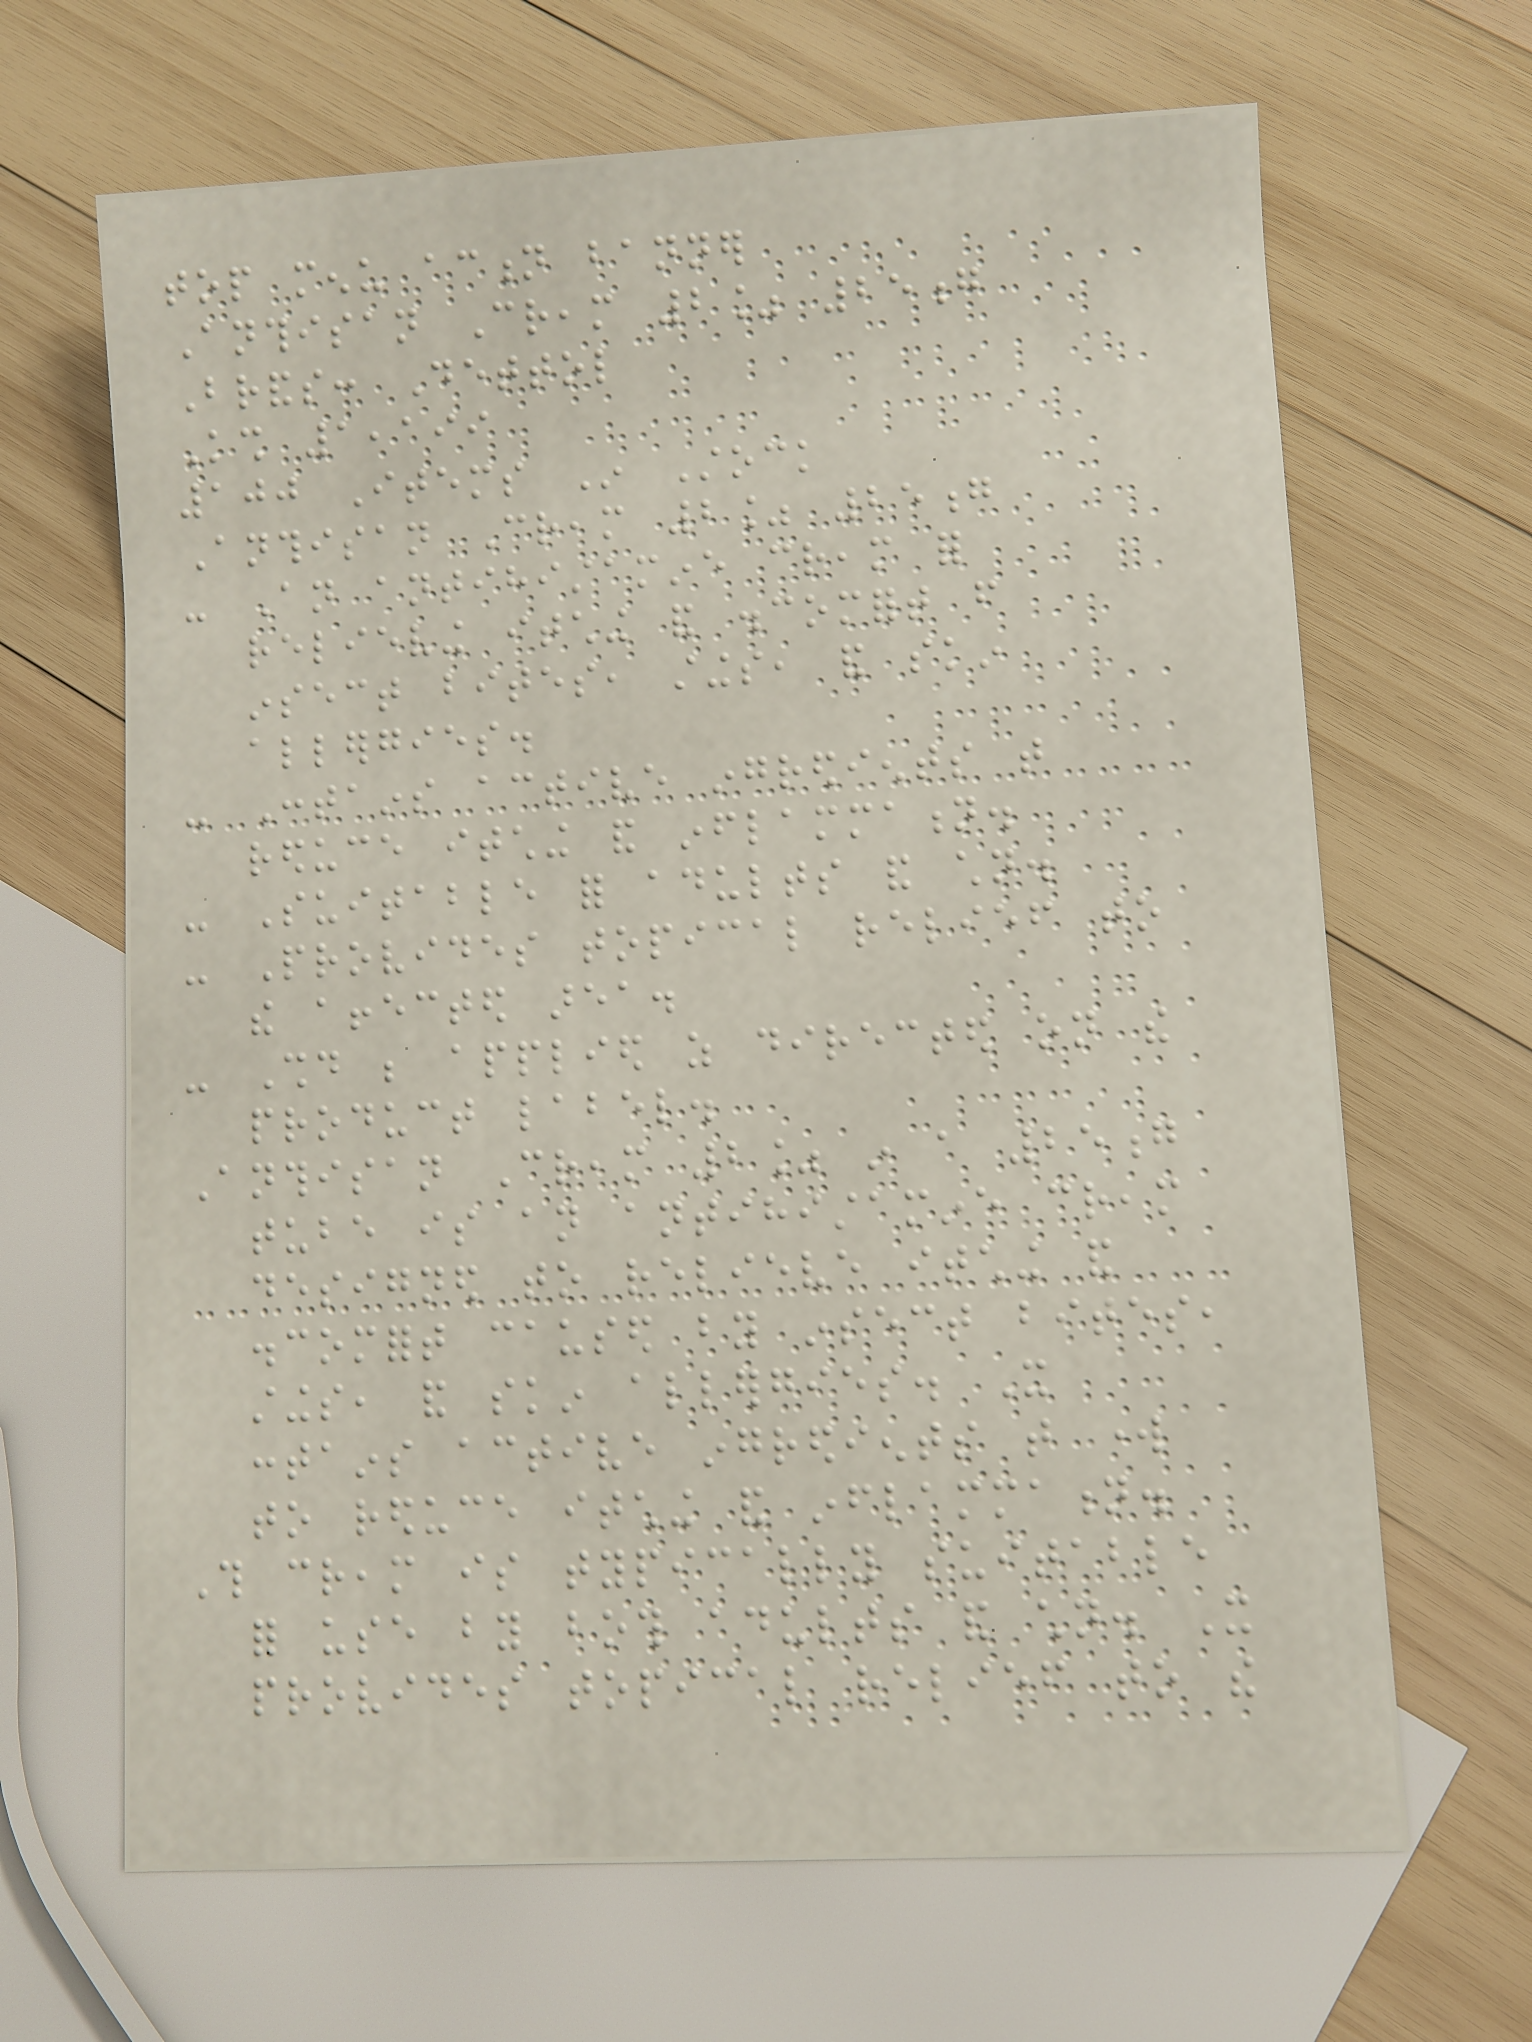top menu action banner
Anthisan Cream 2% 25g
Brands: Dettol
Ksh 1,199
100 Items In Stock
Anthisan Cream 2% 25g
- An antihistamine cream for
relieving itching and discomfort from
insect bites, stings, and skin
allergies.
- Contains active ingredients that
reduce itching and inflammation.
- Suitable for adults and children.
- Provides topical relief to
the affected area.
- Should be applied as directed on the
product label.
Anthisan Cream 2% in a 25g
tube is an antihistamine cream
designed to relieve itching and
discomfort caused by insect bites,
stings, and skin allergies. It
contains active ingredients that work
to reduce itching and inflammation.
This cream is typically suitable
for use by both adults and children. It
provides topical relief to the
